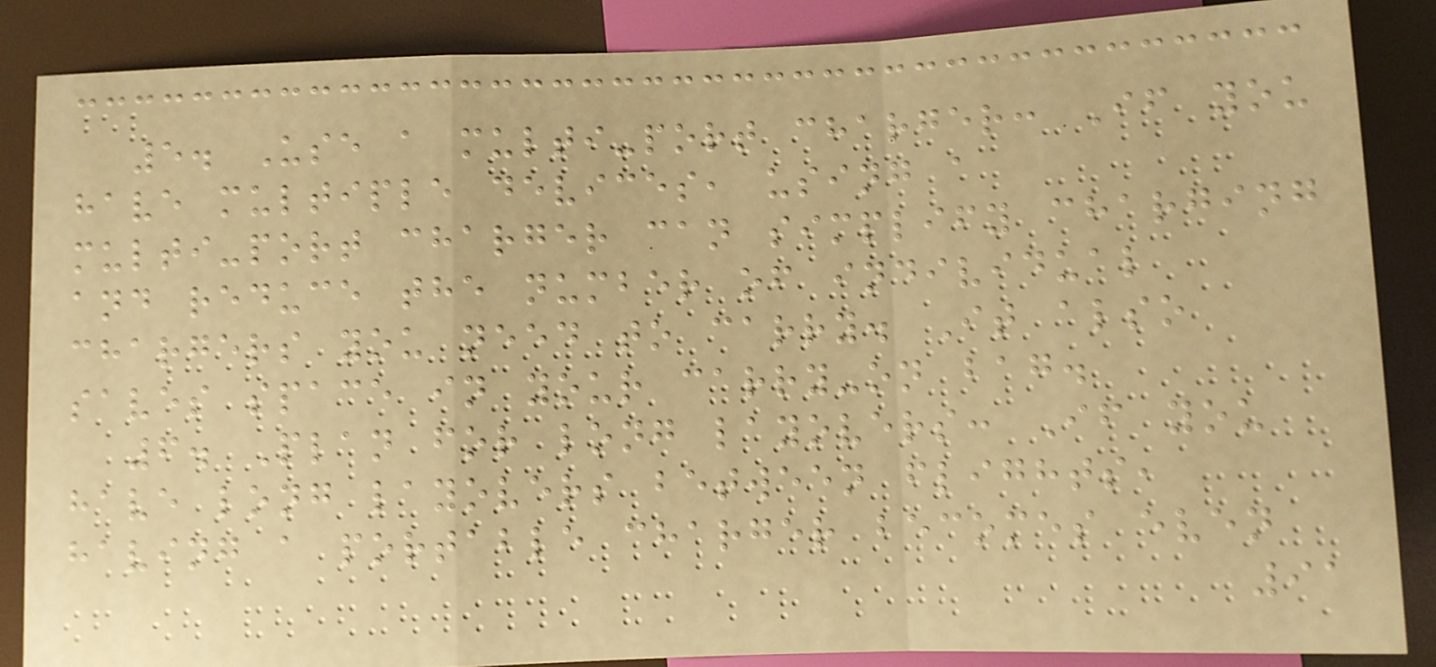5. Use a multi-port charger: If you
have multiple devices, using a
multi-port charger can simplify charging
and reduce the number of individual
chargers you need to carry. It also
saves space in your carry-on bag.
6. Plan for long layovers: If you
have long layovers between flights,
having a portable charger becomes even
91
